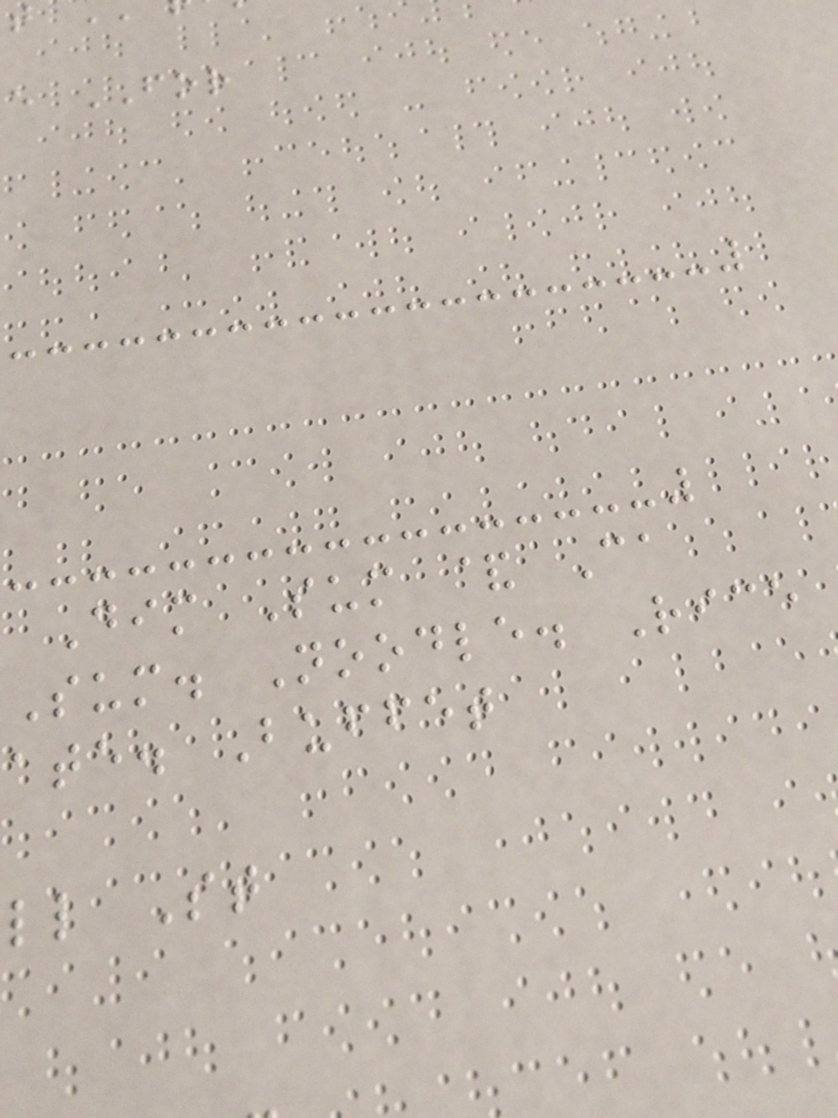e FOR
Dim Sum & Ca
Sum. Noodle. Rice
ate. Buffet
ll St
